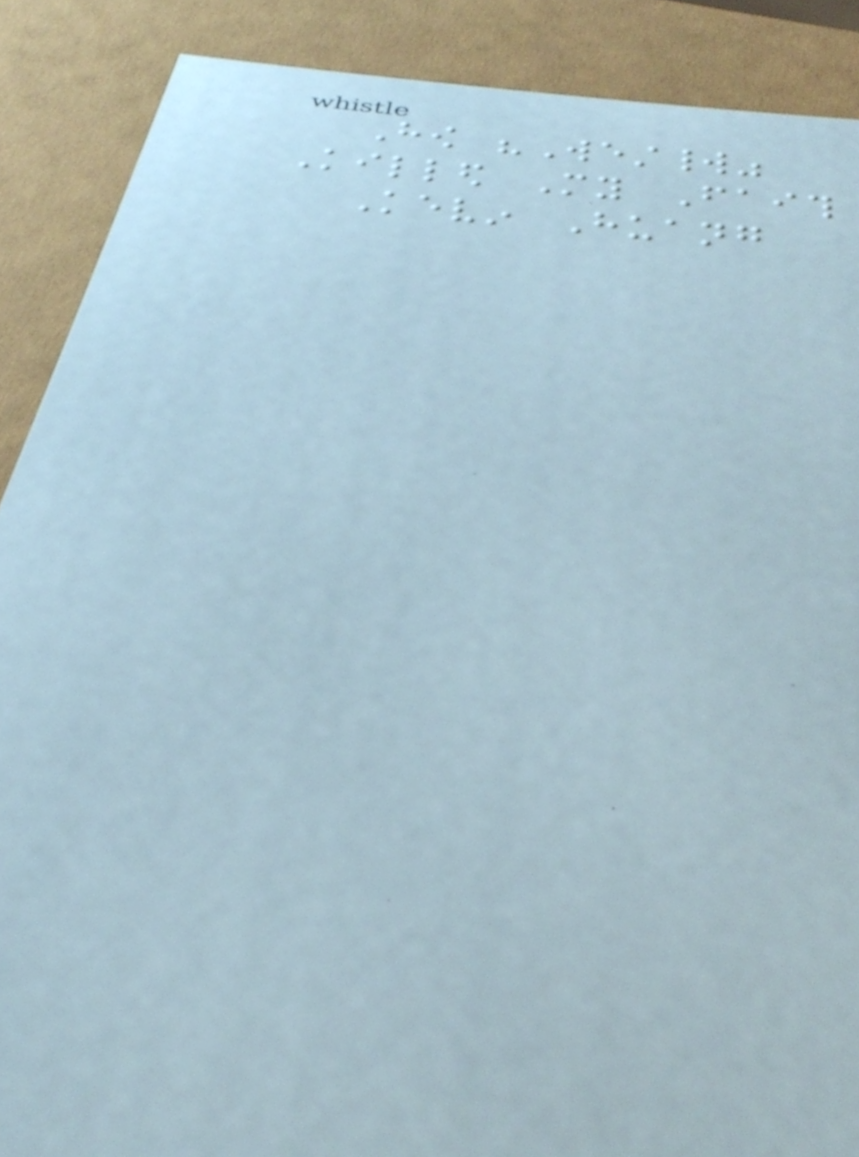How "Westworld"
Killed My Faith
Kevin Huang
